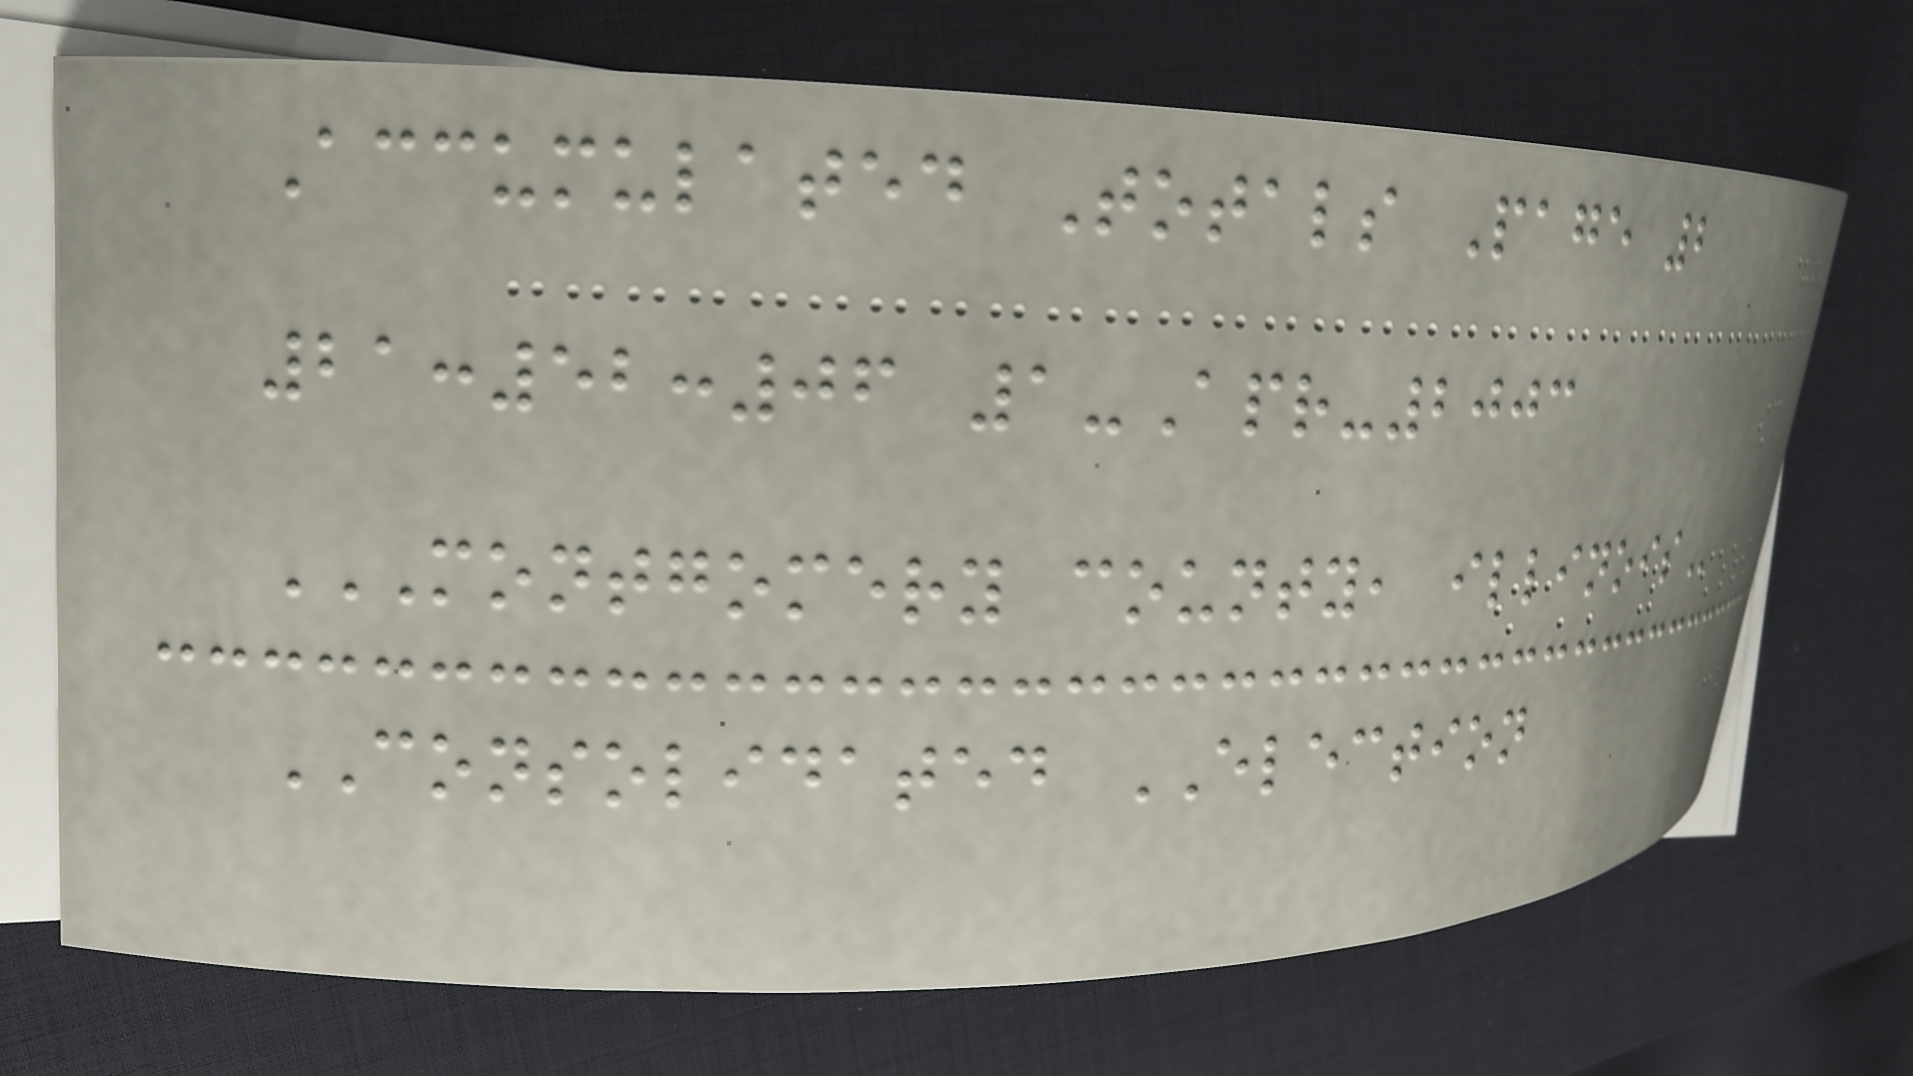Accumulated Totals Page 2
21:52:06 1-Apr-2003
MONTGOMERY COUNTY, ILLINOIS
CONSOLIDATED ELECTION
